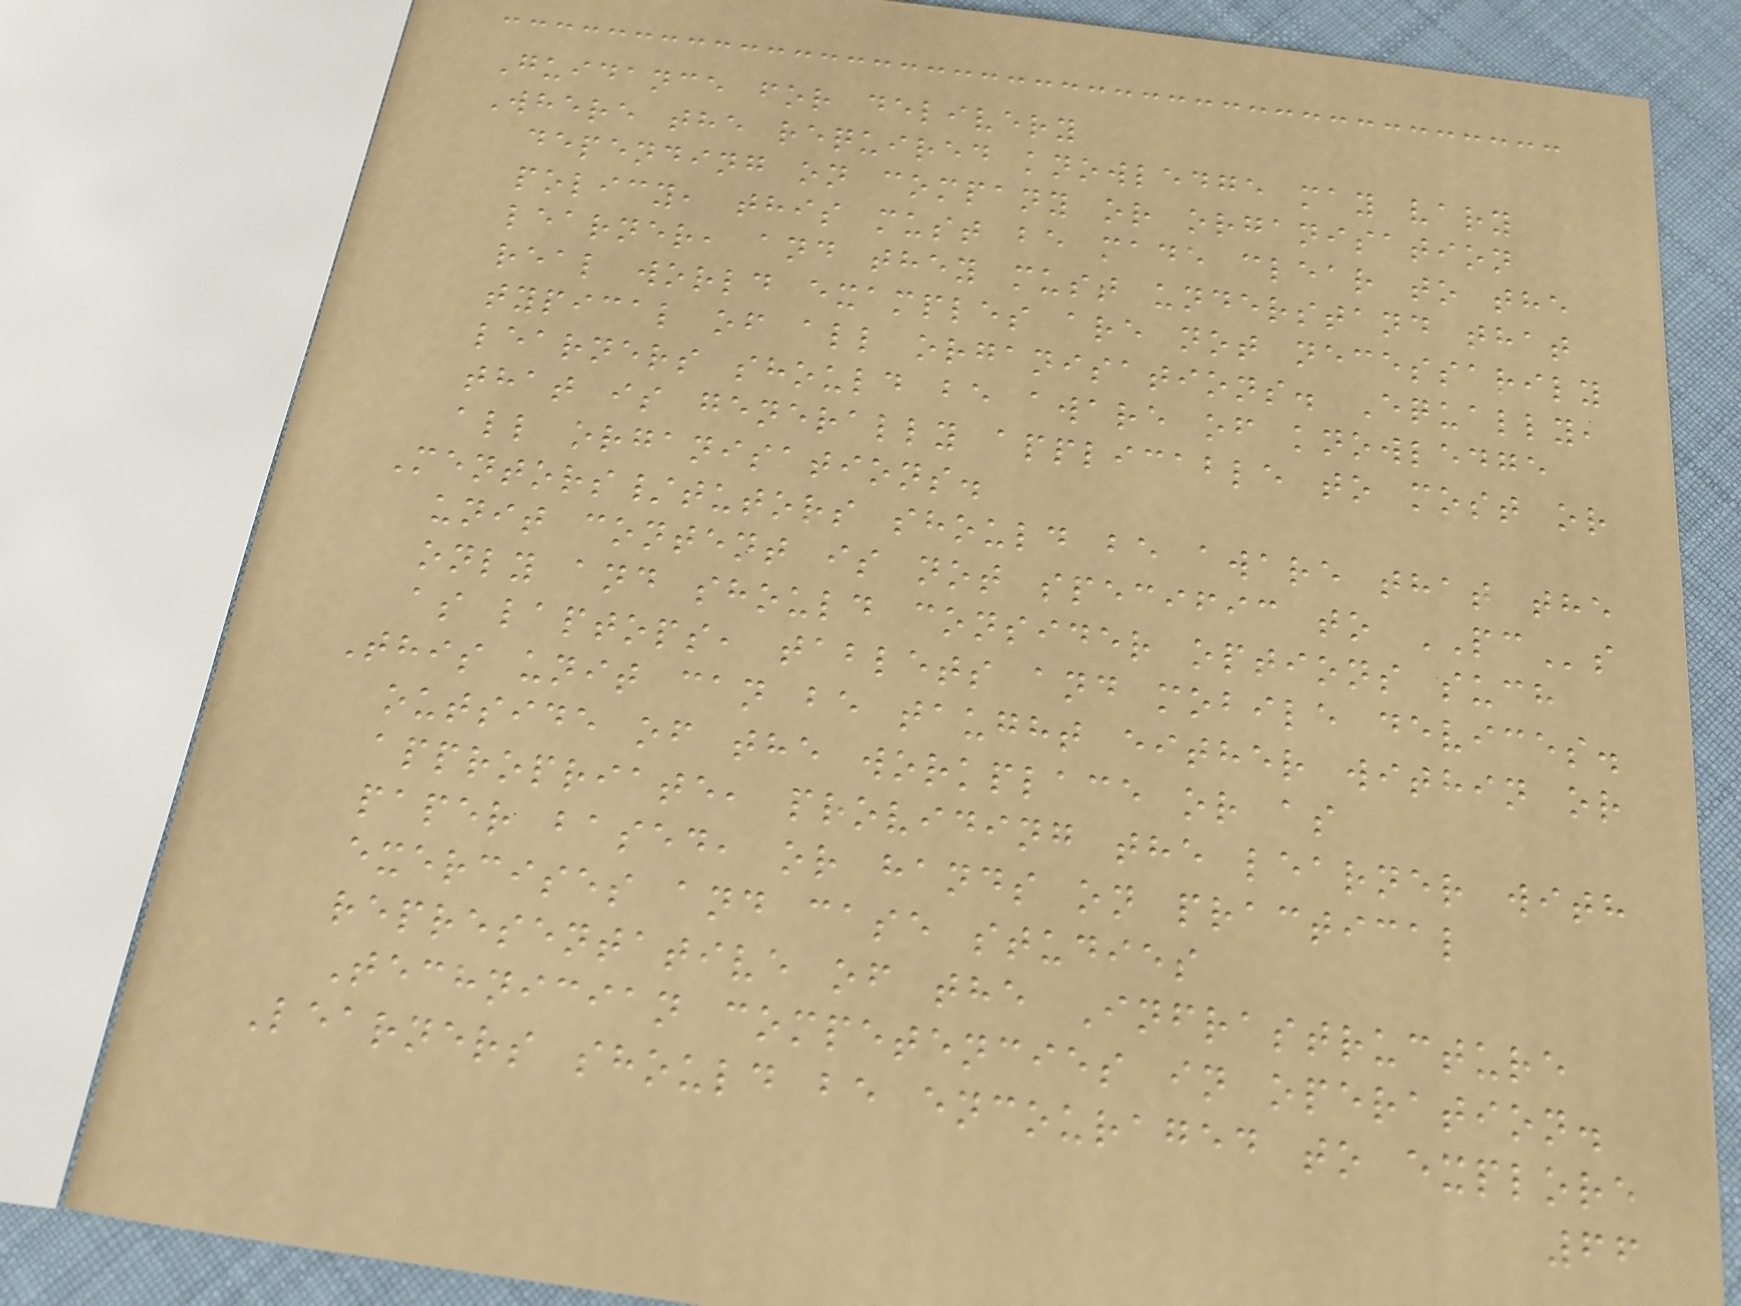Guidance for delivery
Where the required knowledge may vary
depending on company or organisation
policy, this must be made clear to the
learner, and they must understand that
real world examples are not necessarily
typical of all organisations. Equally,
learners should be aware of knowledge
that is generally applicable to most or
all organisations.
Mentors/tutors should be aware that the
unit content is not specific to PCs
only and should consider options such
as laptops, tablets and mobile devices.
This unit can be taught either within or
outside of the workplace or as
appropriate, providing the learner with
paper based, or hands on practical
exercises and case studies
representative of the Infrastructure
Technician competencies in operation.
Learners should be encouraged to explore
66
